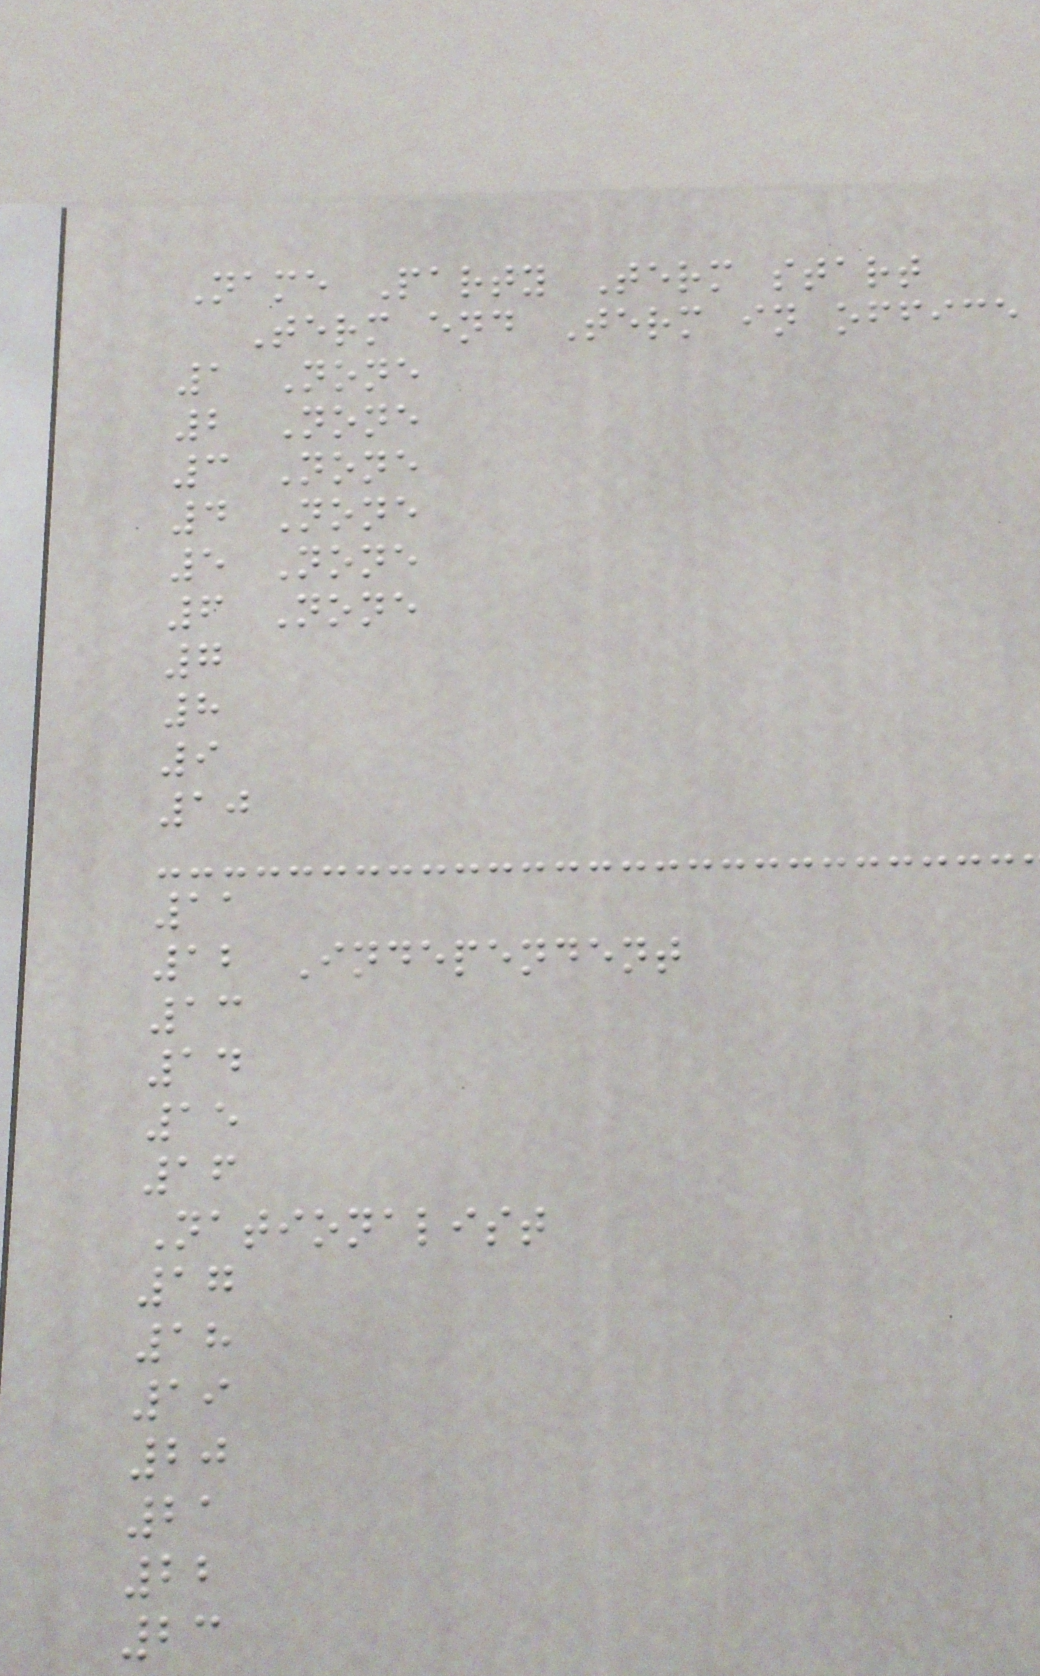Name Party Term start
Term end Term in office
1 None
2 None
3 None
4 None
5 None
6 None
7
8
9
10
11
12 Independent
13
14
15
16
Nationalist
17
18
19
20
21
22
23
